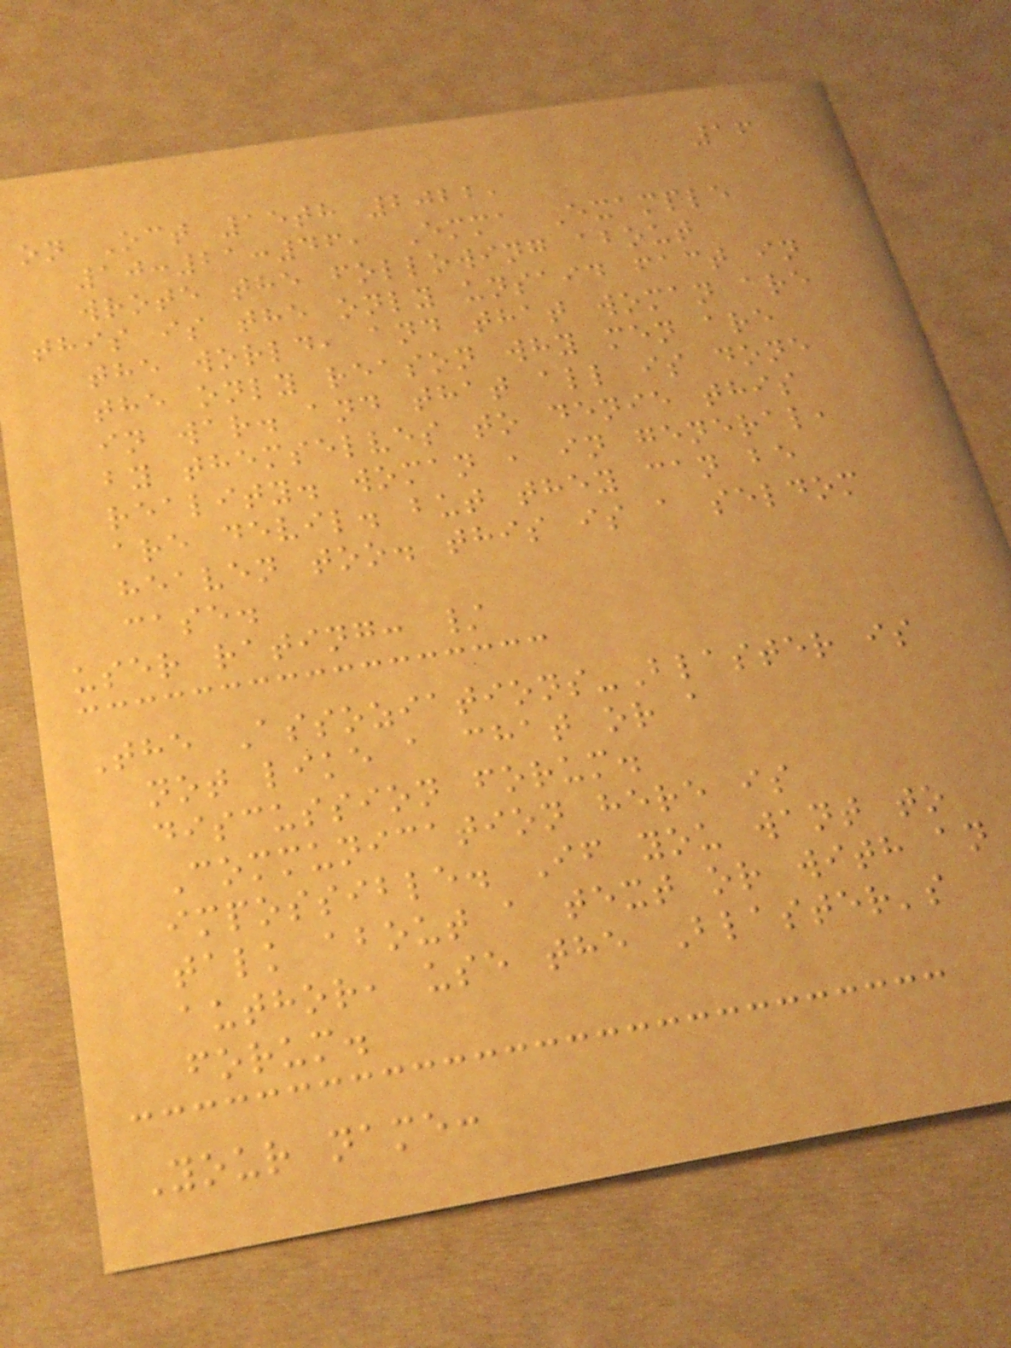16
on Oct 15th 2022,
10:21:46, Emma Example
wrote the following about
this is the only unsaid fact in
the world, and that woman are
the only reason why men are
in war. and that all is done
by themselves to denie this
reality. woman , in general,
are devil. but they can be
heaven too. this is a seldom
case.
user rating: /
The Assoziations-Blaster is
not like a chat or a
discussion forum.
Communication here is
impossible. If you want to
talk about a text or with an
author, use the Blaster's
forum.
Your name:
